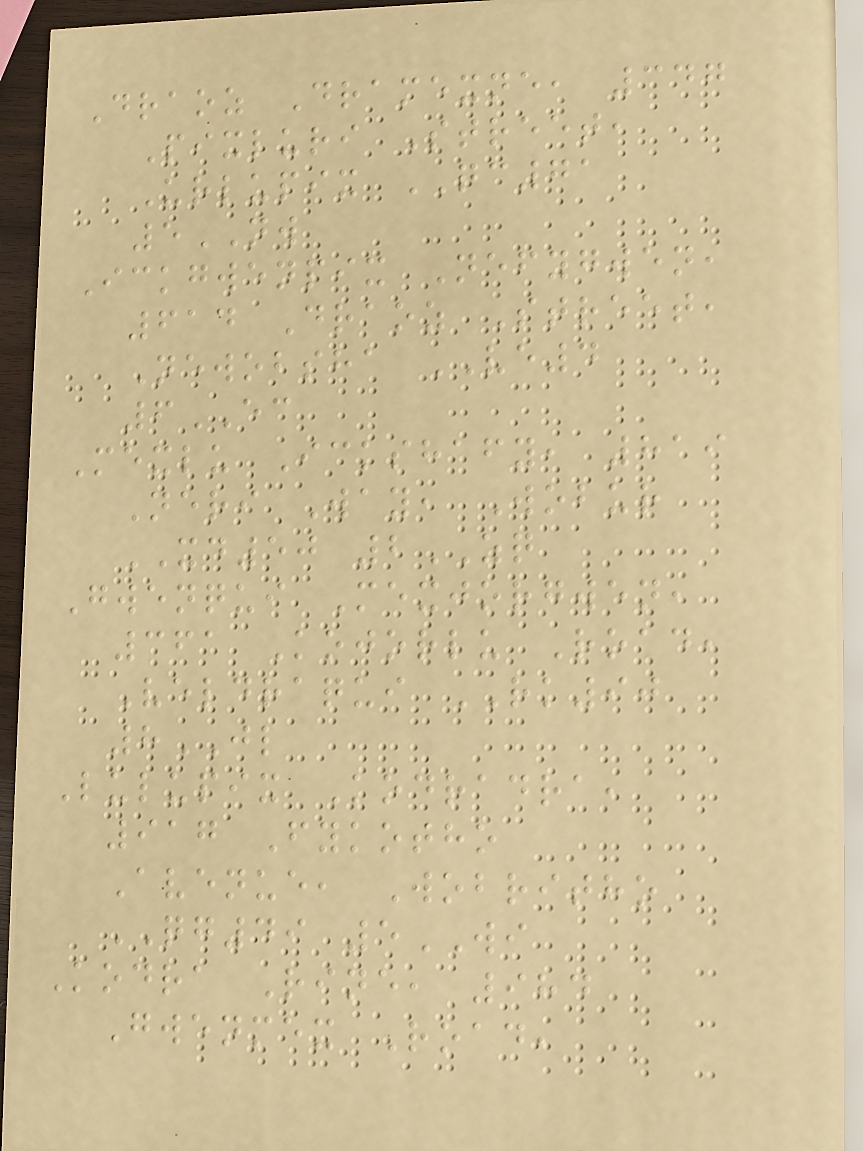Draoz Dramexne, 347
Pixluri Street,
Urlupix QC71
5NW
Ickgwenpix Nefygwen,
614 Draoz Street,
Newobsha VE4
6EC
Mexlu Ickshafy, 819
Neri Way, Wobur
XD50 2ZQ
Gwenqui Mexjorgwen,
361 Kojorlu Road,
Veldraqui RK90
8JL
Lulupix Kodradra,
917 Fykotho
Avenue, Wobritho
QG49 5WI
Kodra Rine, 984
Gwenmex Road,
